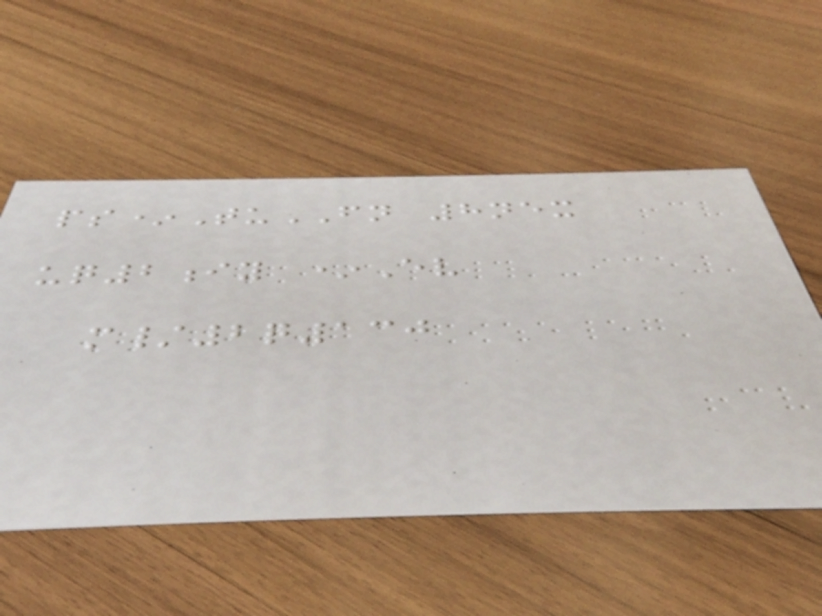ps*TuFN 8nex
uq2iy *Ev
m/2q130
